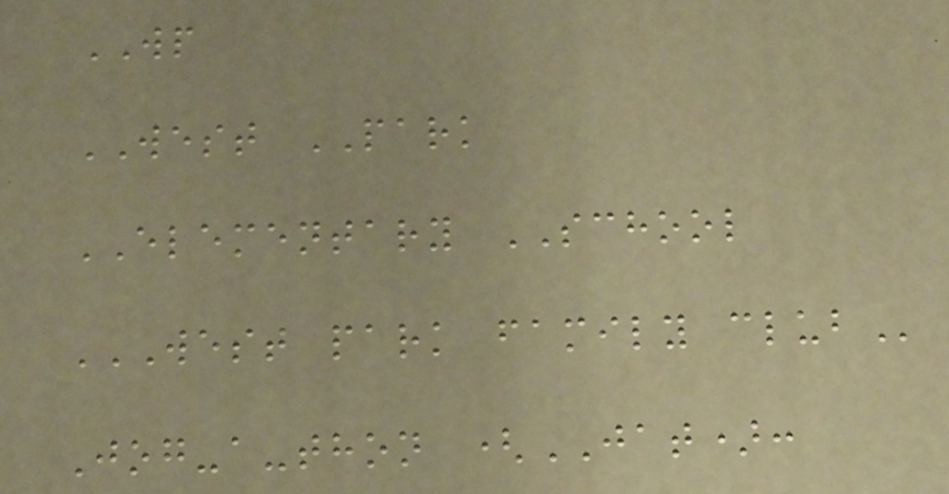WP
WEST PARK
ELEMENTARY SCHOOL
WEST PARK FAMILY CLUB
Jog-a-thon (JAT):
